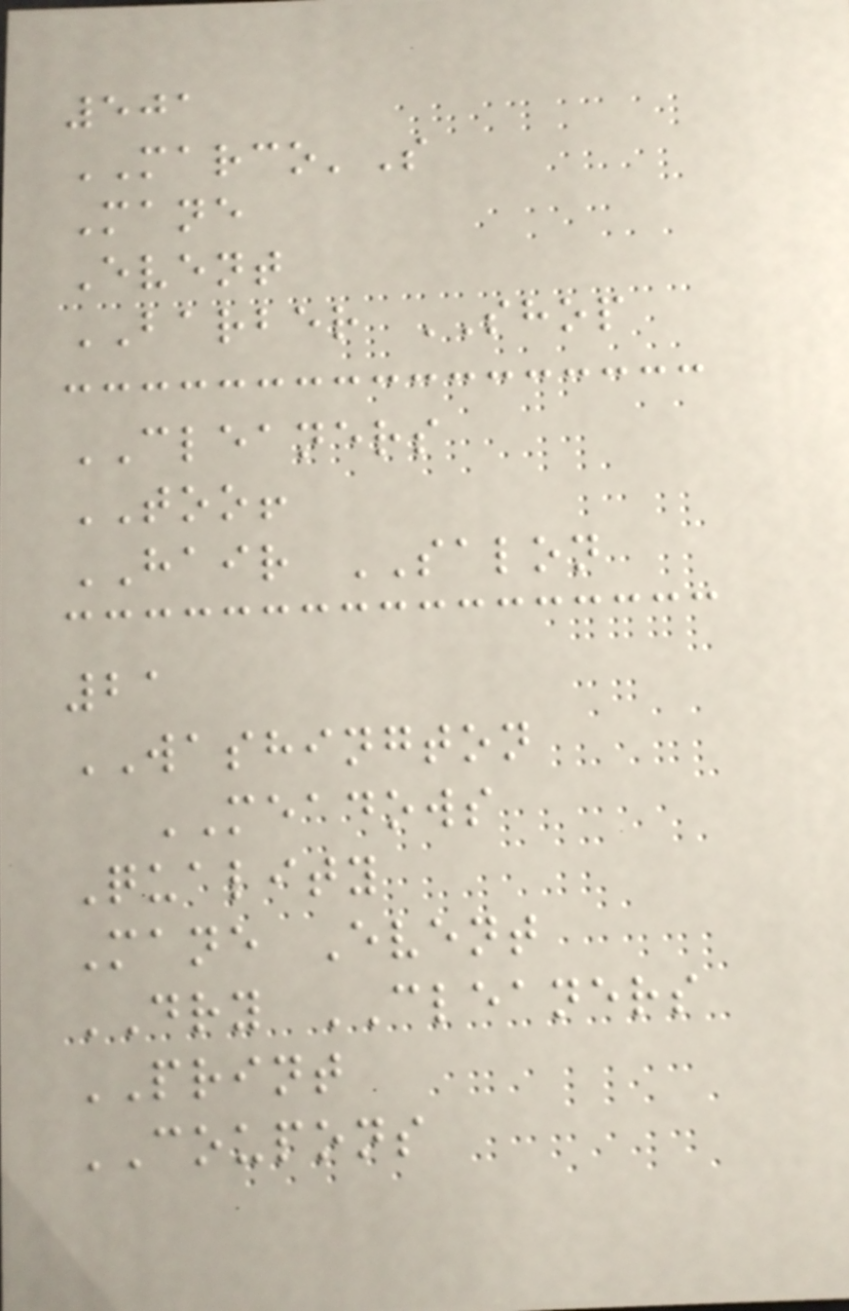501
MARCO'S
Mane
Event
BARBER SHOP
CLEANERS
TOO!
HAIR SALON
21
WASHINGTON
MEADOWS
Quality
Mane Event
DRY CLEANERS
PRINT
COUPONS
